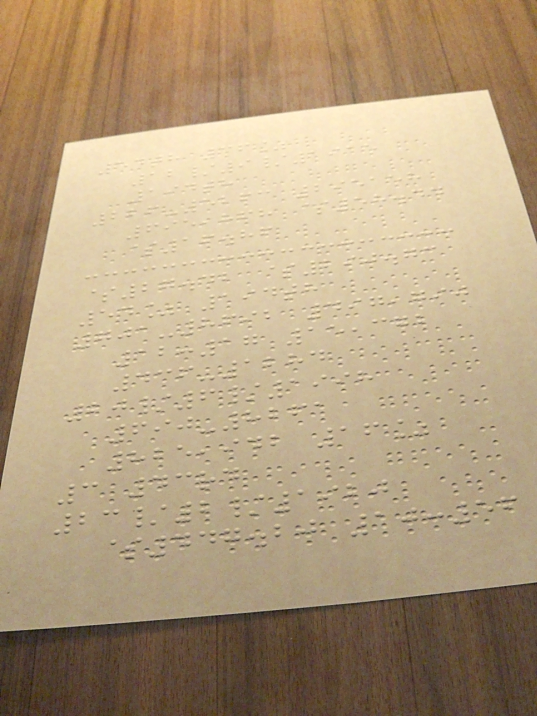54th 36%
12/9/1915
194th
226-5263 295158
695,868 $58.44
$16.86
$27.42 $290.73
54% 194th
701-8692 497,790
12:17 15,372
436-1284
20/6/1998
690-8261
825,942 16%
3 43rd
23/2/1920
$447.20 10:56
